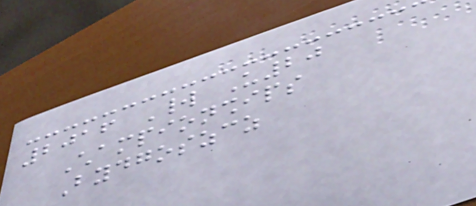2016 World U20
Championships
Bydgoszcz
